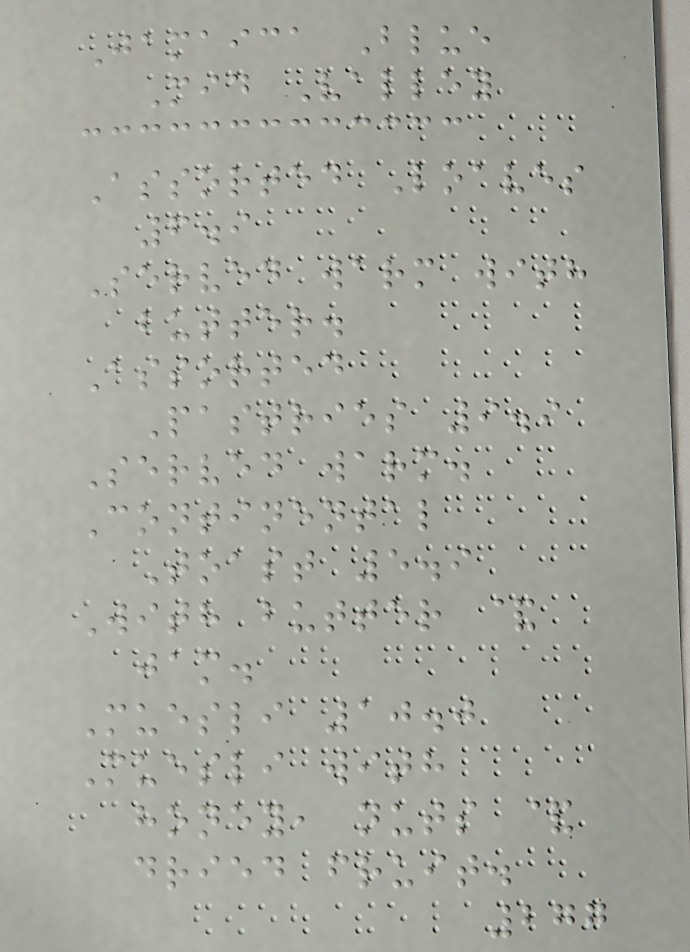Jamaica Blue
Mid Valley
Assorted Loaves
6.9
Served warm with
butter.
Assorted
Pastries 9.9
Served warm.
Continental
Toast 5.9
With butter &
jam.
Muesli 10.0
Muesli with
honey, nuts &
dried fruit.
277
